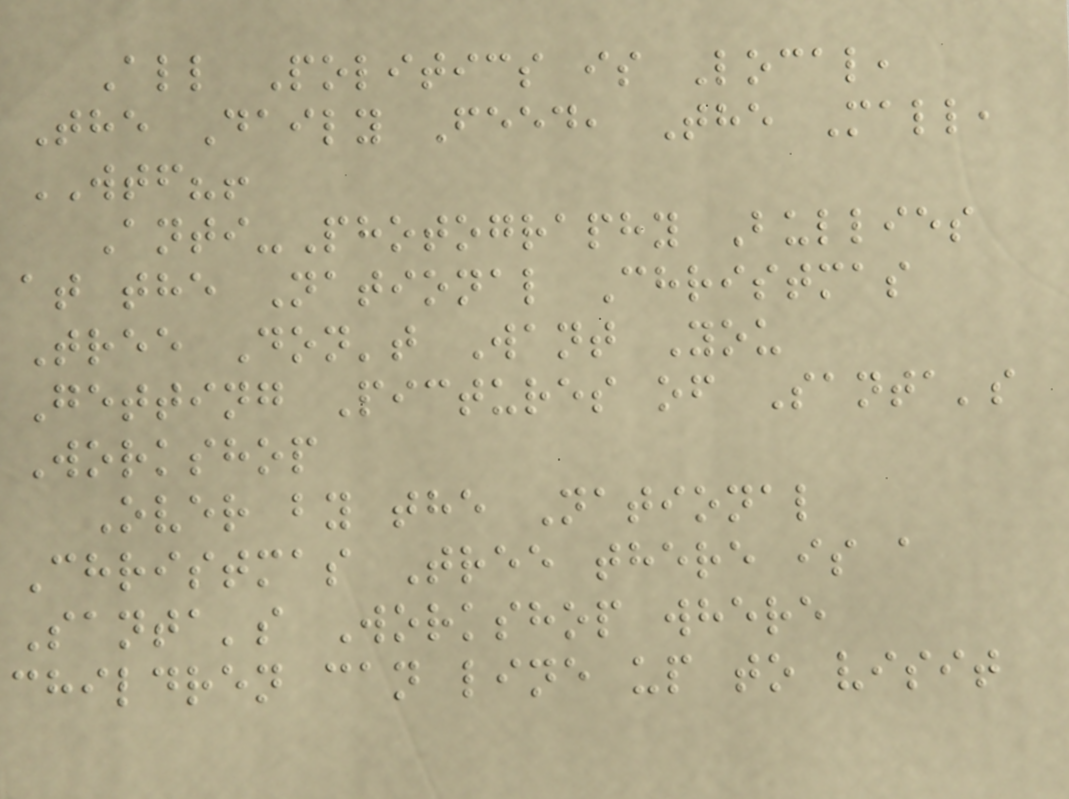All Politics is Local,
The Daily Feed, The Mall,
WTF?!
Anti-Photography Bullies
at the National Christmas
Tree Don't Want You
Getting Pictures of Santa's
Workshop
Over by the National
Christmas Tree there is a
Santa's Workshop where
children can line up to visit
